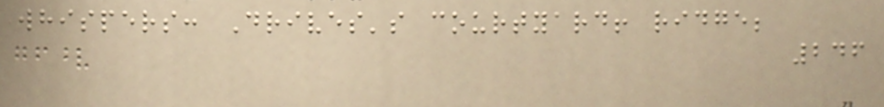whispers: Drives's courtyard! ridge;
246
